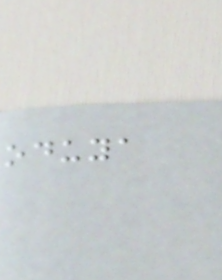oduya
